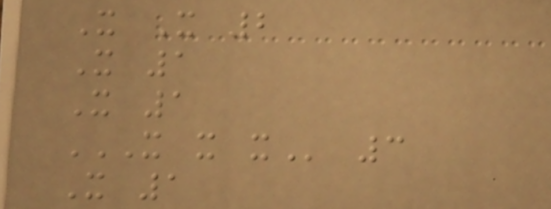X X 2
X 1
X 1
X X X 3
X 1
